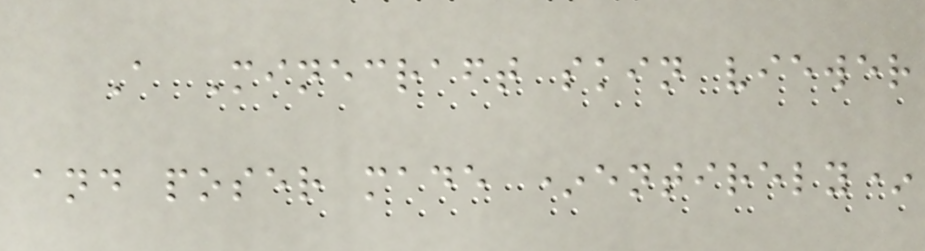A Minecraft skin viewer
and poser made *entirely*
